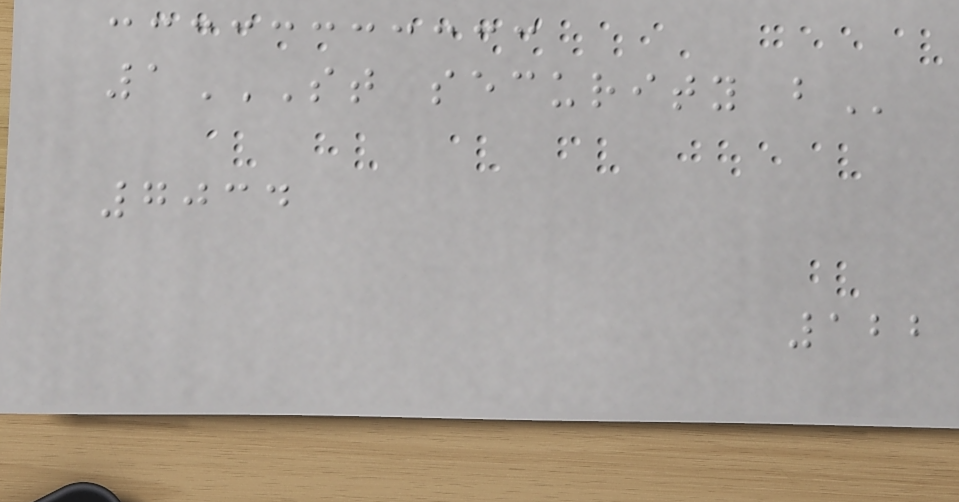1ST SECURITY B
7034
122
